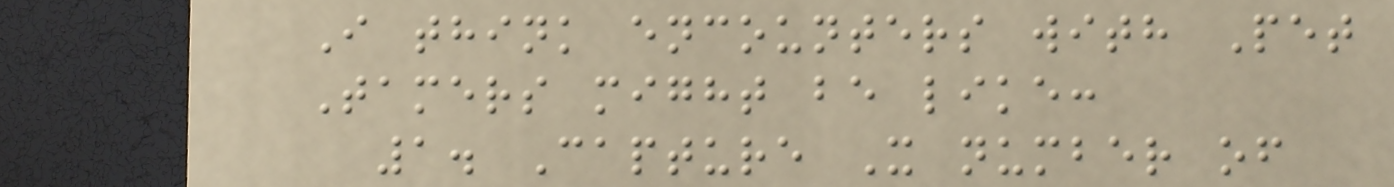I think encounters with Pet
Tamers might be like:
1. Capture X number of
